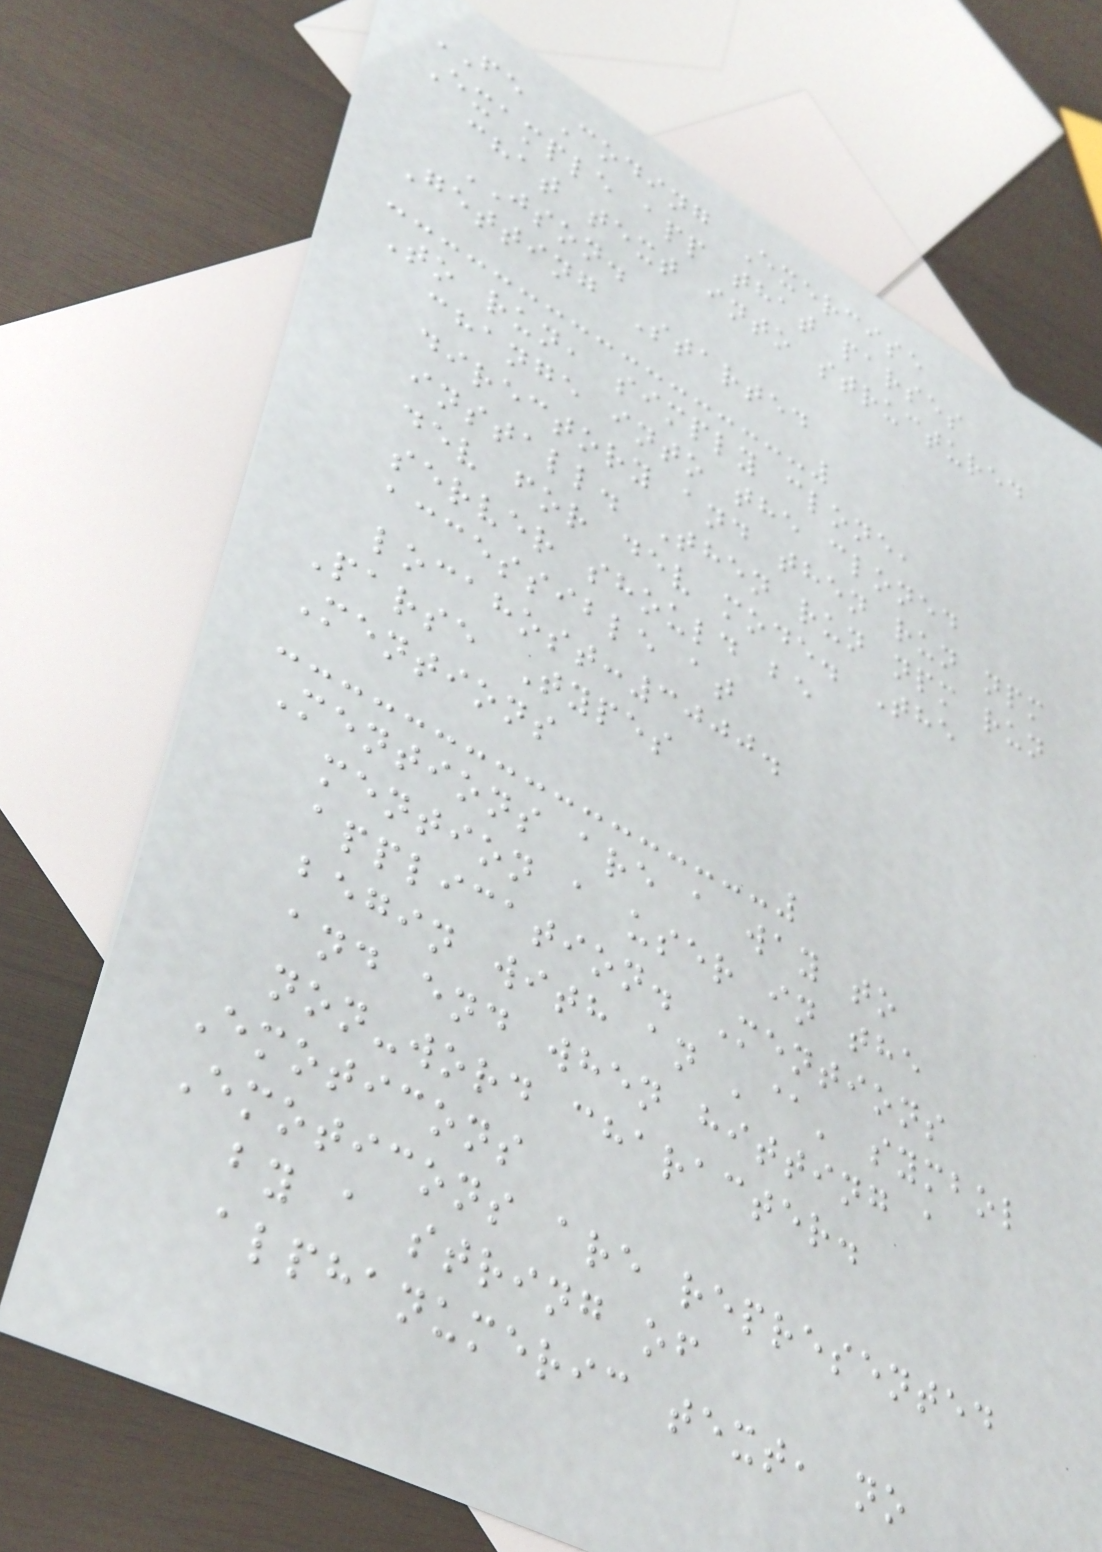FE Coding Exercise
Example app that parses
chat text into structured
JSON.
Getting Started
To run, simply clone,
change into the cloned
directory and then run npm
install. Then run npm run
dev for dev mode. The
server should be
accessible at
locahost:3000.
Parse Types
Mentions
Mentions are a way to
mention a user in the
application. Mentions
begin with an '@' symbol
and end when hitting a
non-word character.
Emoticons
Emoticons are represented
by a string of
alphanumeric text, no
